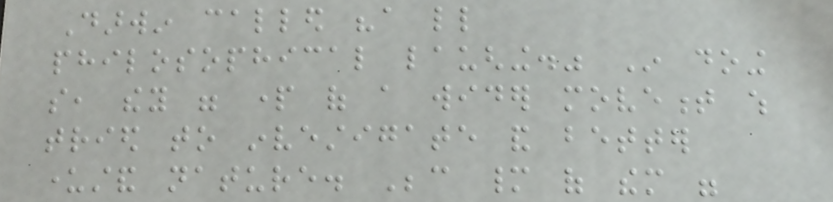Darwin called "a little
philosophical laughing." In doing
so, they were part of a wider movement which
tried to investigate and better
understand nature. Because many of them were
